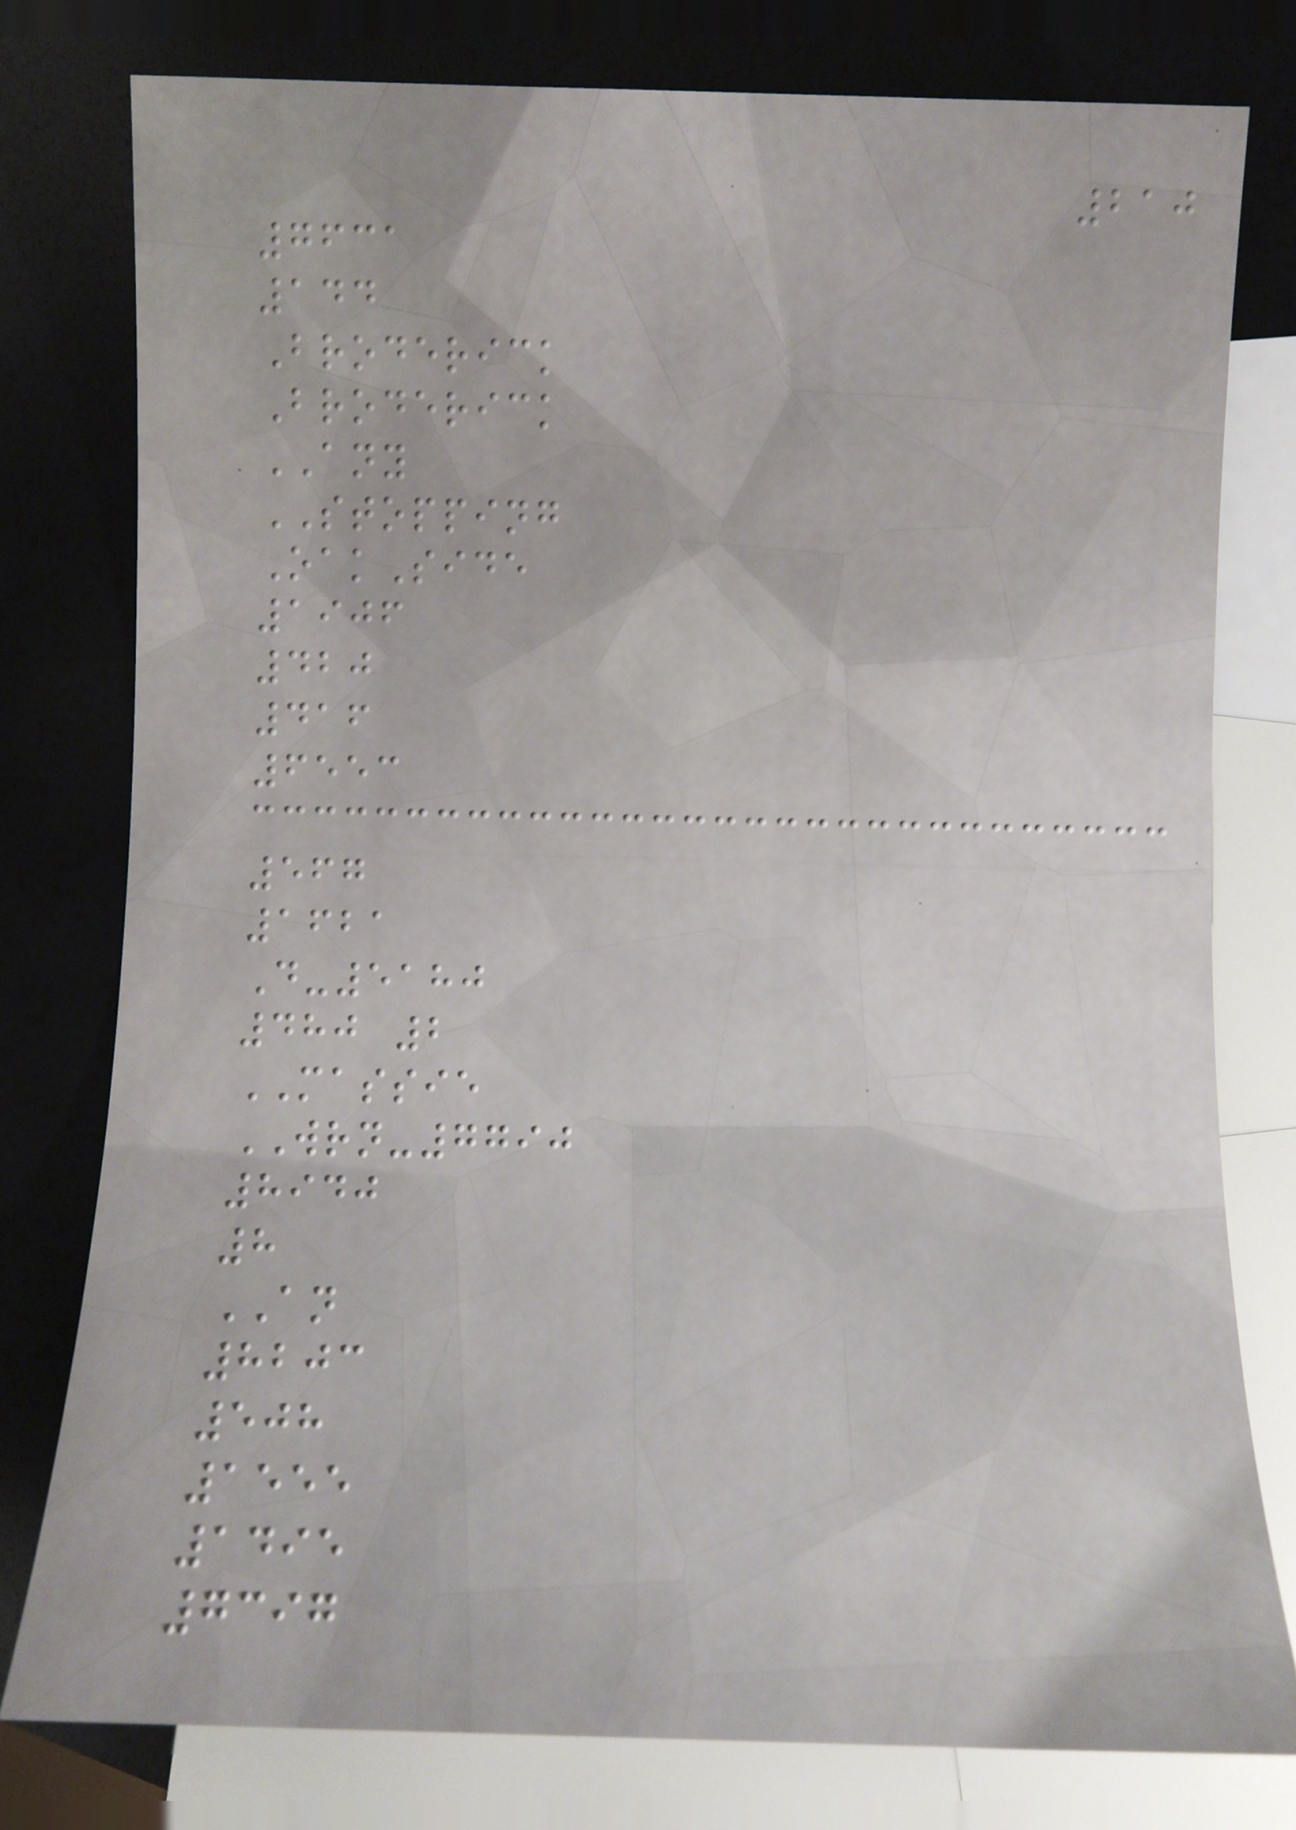210
7631
144
Broderick
Broderick
ANY
STOPPING
OakSide
1906
420
416
6553
567
1621
D-5180
480 2
MASSIE
WRN-7790
8940
8
AN
8203
508
1555
1495
7397
